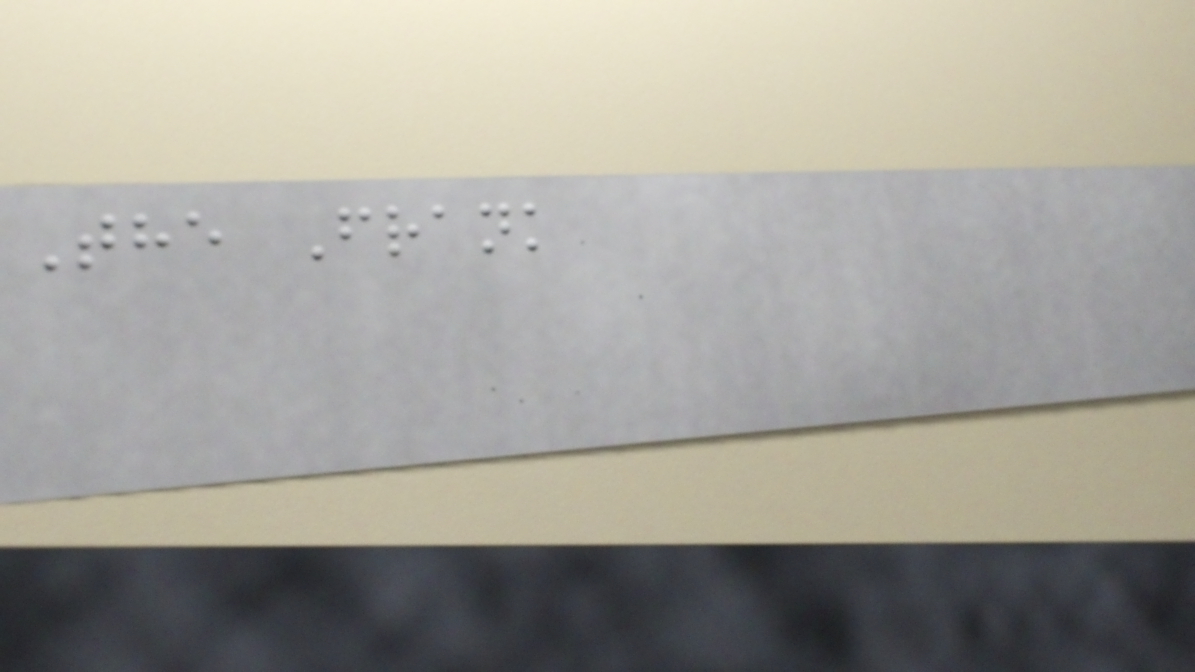The Frank
